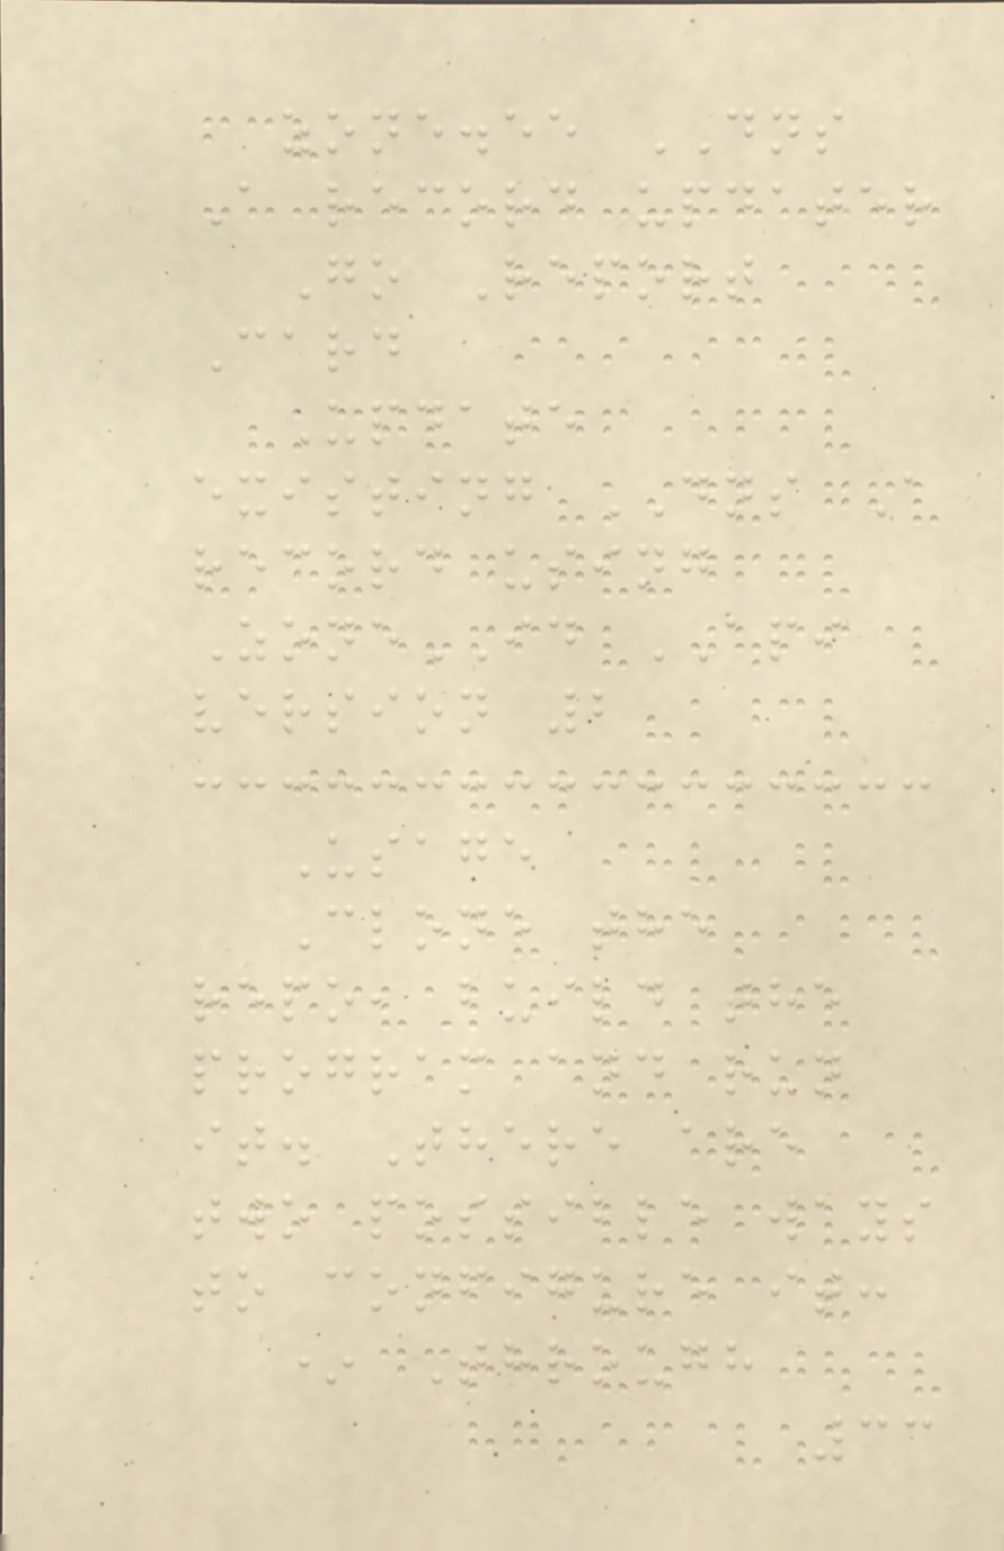zone.ee DNS
A record updater
Go Report
Card
Update
existing DNS A
record using
ZoneID API
version 2
Usage
Clone the
repo, build the
program and run
it. There are
two possible ways
to configure it:
* Through
33
